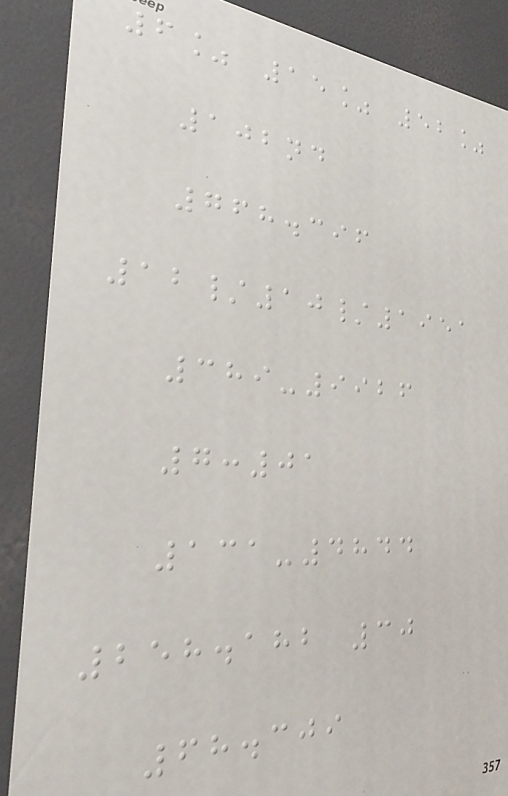6% 15% 52%
102nd
768.396
12/10/1951
389-9926
7:01
131-4844
258.182 30
68.309
